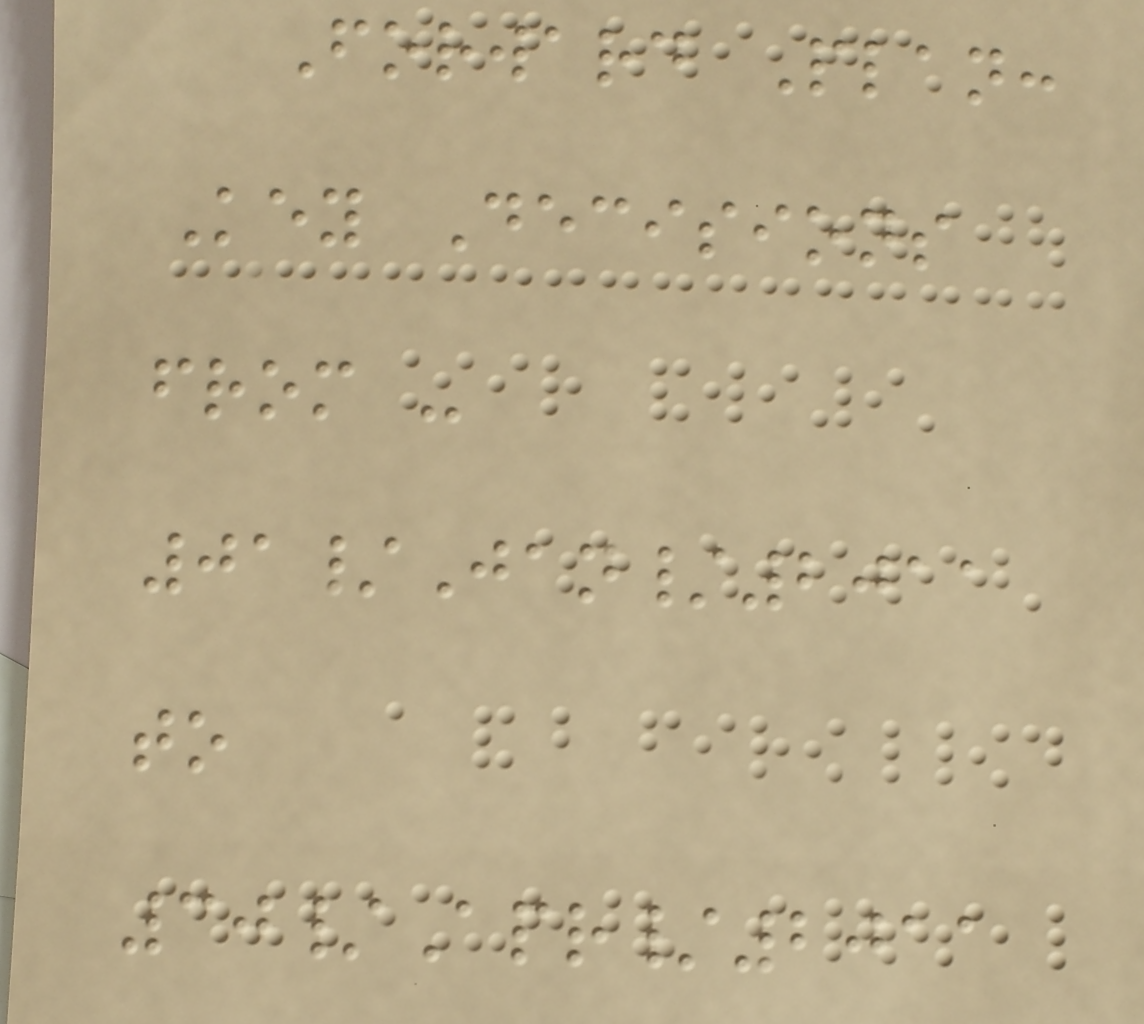Forward Plan:
Key Decisions
from -
01/Jan/2011
to
30/Apr/2011
